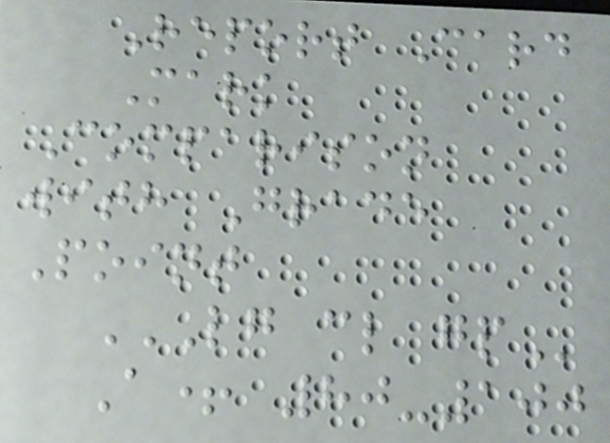Report Card
Mark
Comparison
with Grade
Point
LG CL GP
A+ 80-100
